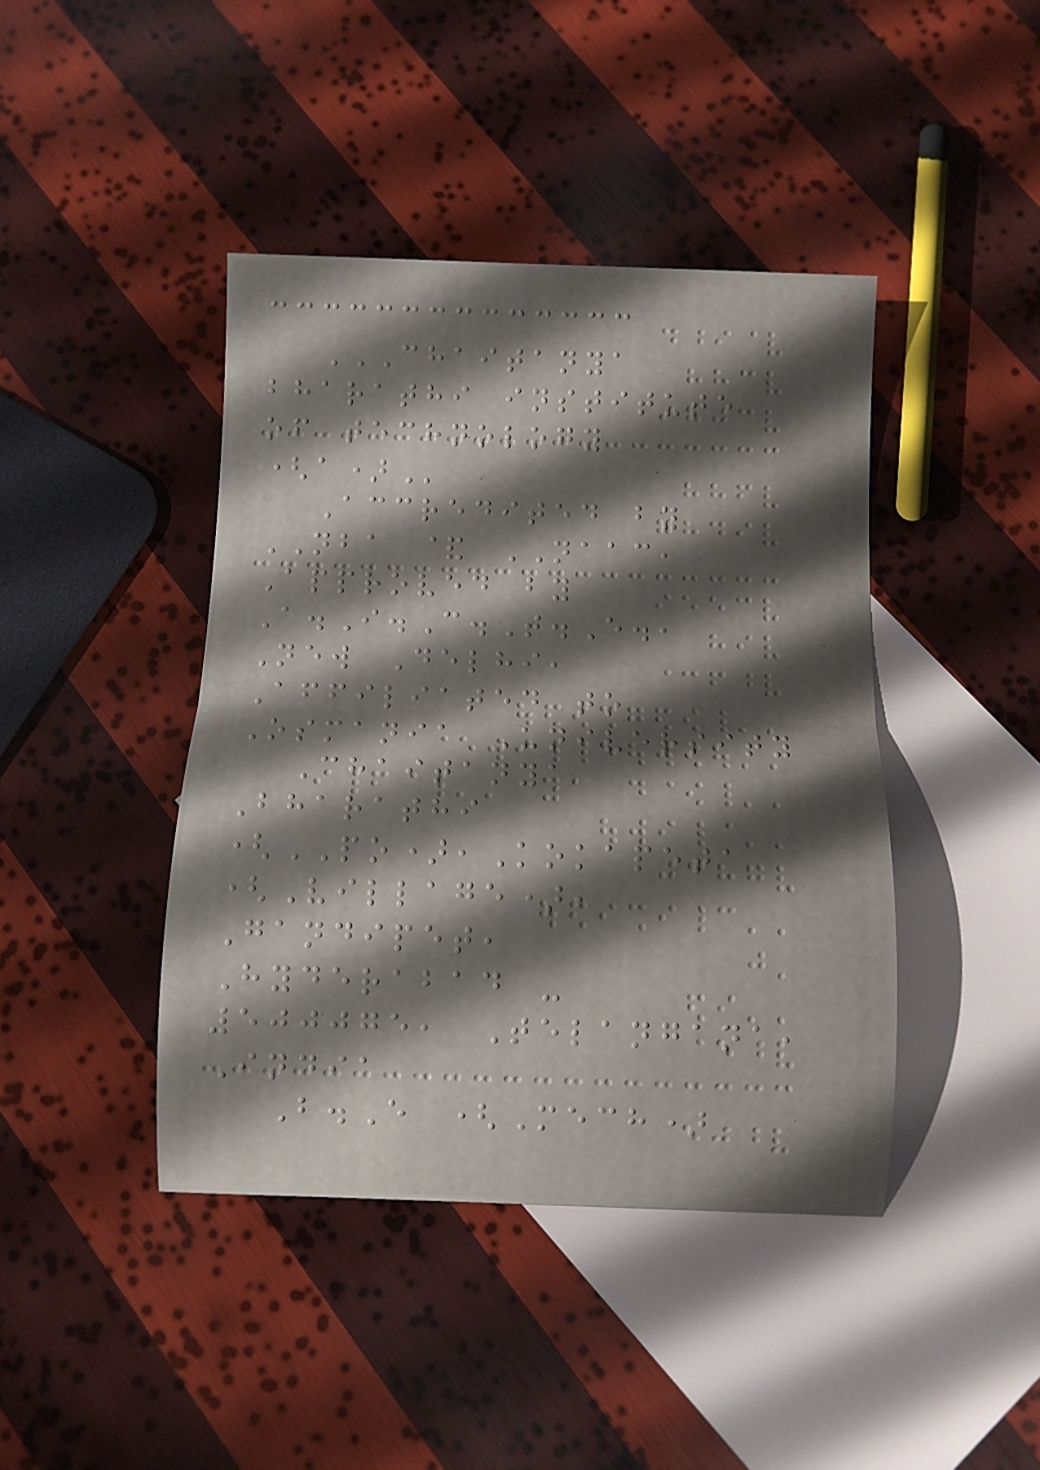CHAITANYA
BHARATHI INSTITUTE
OF TECHNOLOGY
(A)
Accredited by
NBA & NAAC,
Approved by
A.I.C.T.E.,
New Delhi,
Affiliated to
Osmania University
Chaitanya
Bharathi
(PO),Kokapeta
(Village),
Gandipet,
Hyderabad -
500075, Telangana,
India
B.E (Mech)
